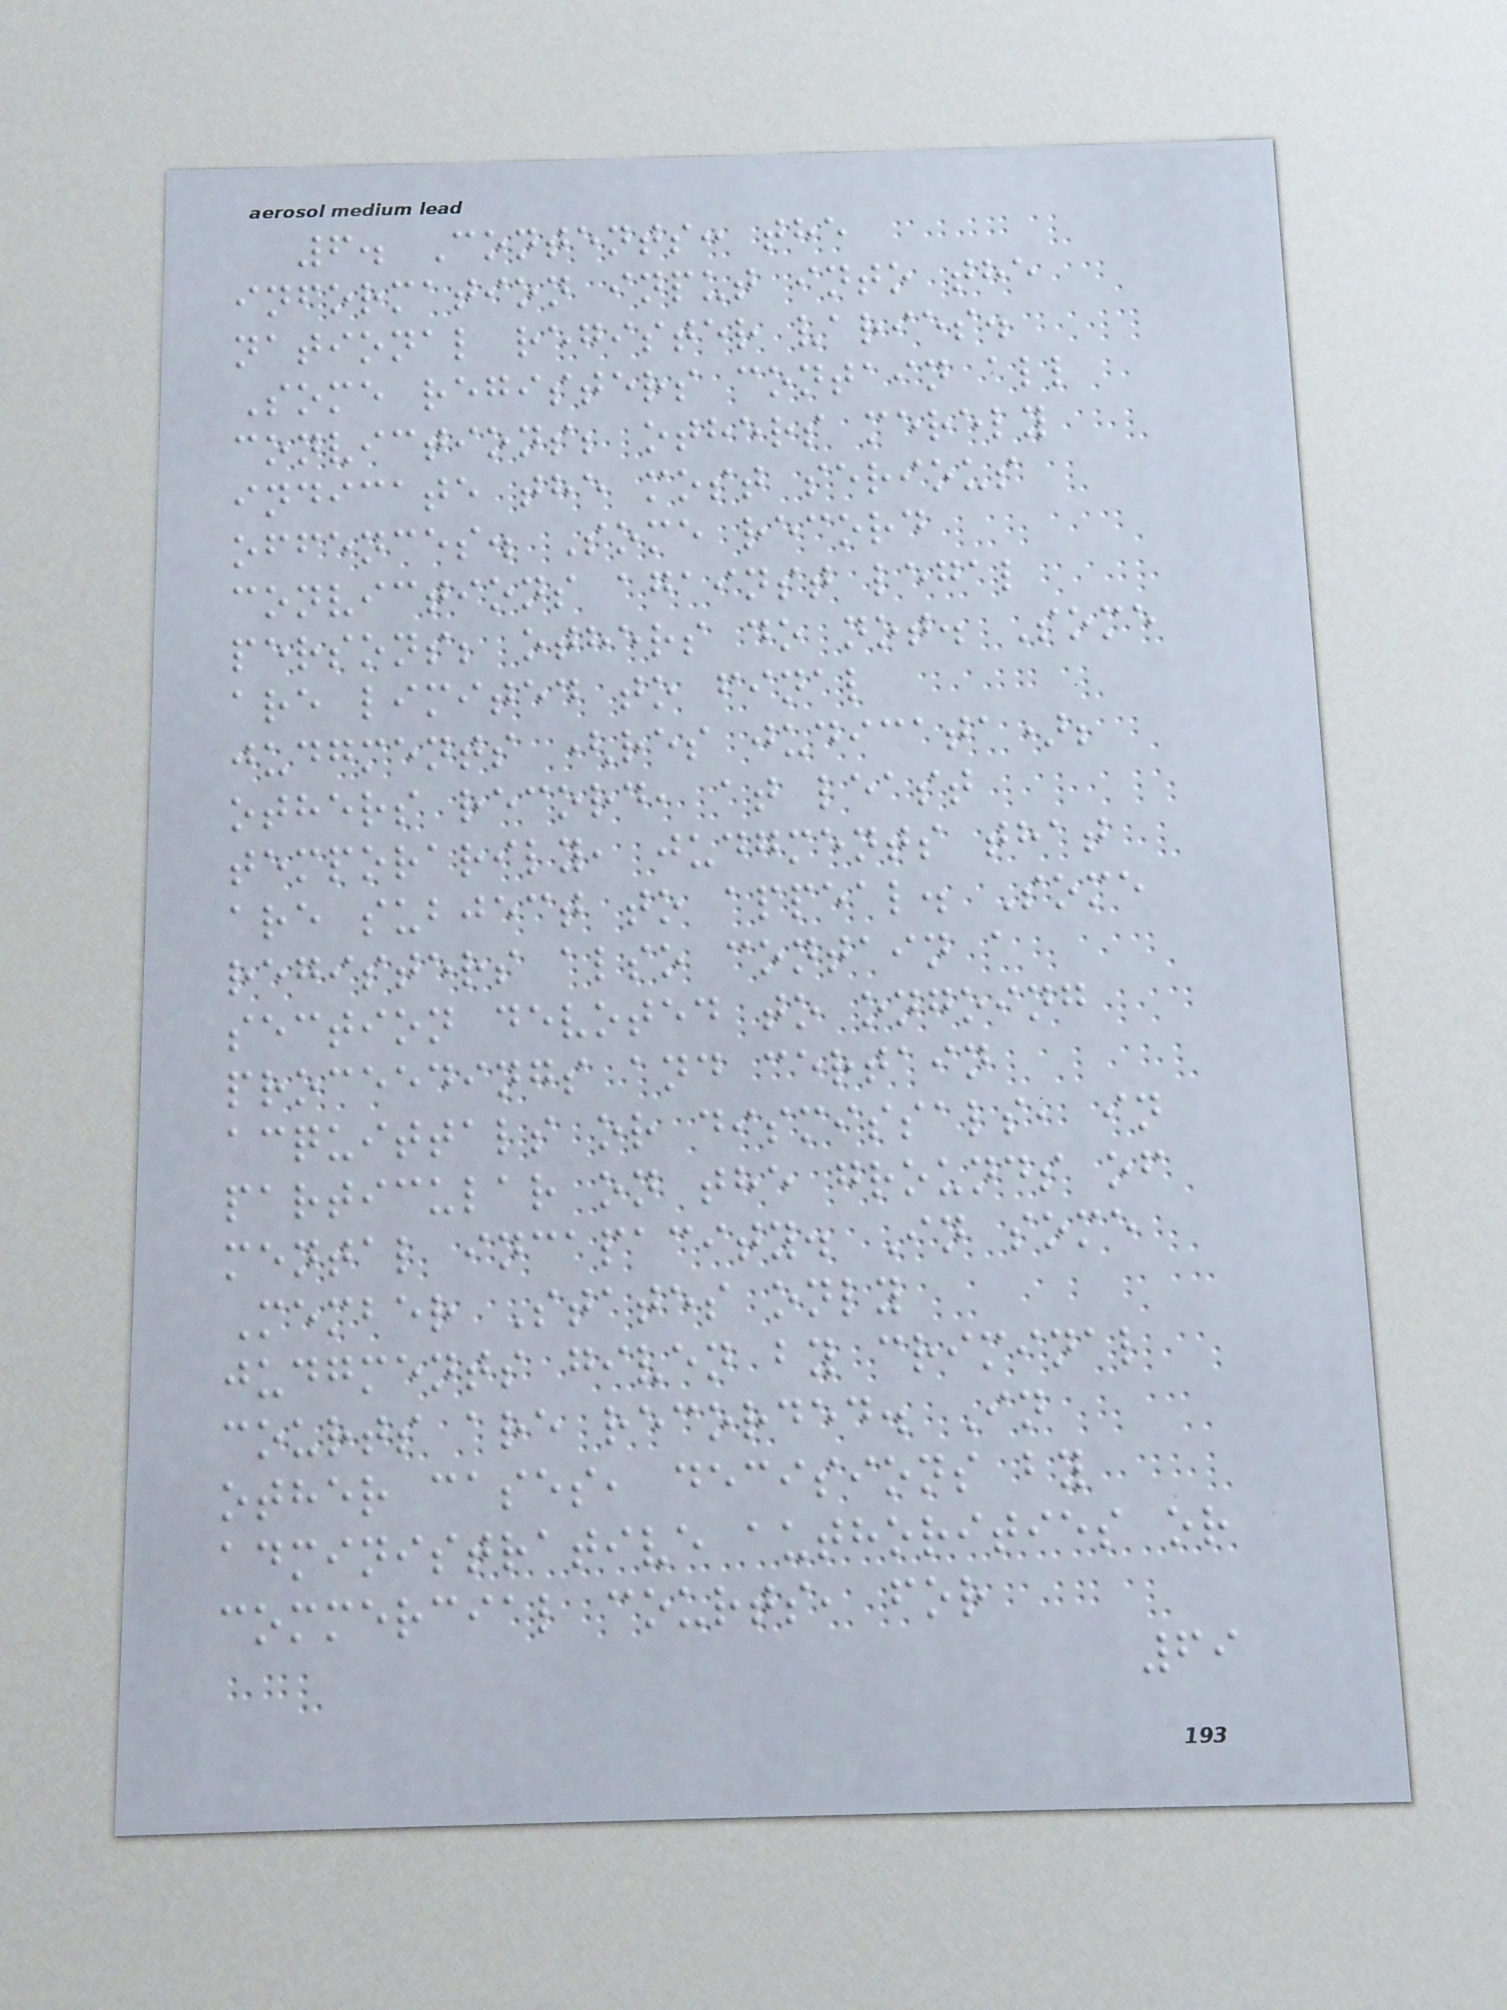6. Contents: the
information input into the
national register varies.
Some registers contain all
convictions; others merely
indicate the most serious
offences. Some record
convictions against legal
persons; others do not. Some
are limited to final
judgments (res judicata);
others record, at least
temporarily, judgments that
are subject to appeal. Some
registers also contain a
section devoted to ongoing
proceedings and certain
acquittals or dismissals, in
particular on the grounds of
mental incapacity. In some
Member States only
judgments given by criminal
courts are recorded. In
other cases, decisions by
administrative authorities or
commercial courts, for
69
